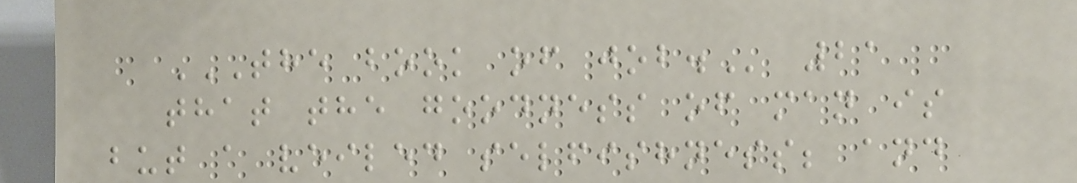THE BOOK OF JOB. 21
that the goodness of man is
but a veiled selfishness; and
